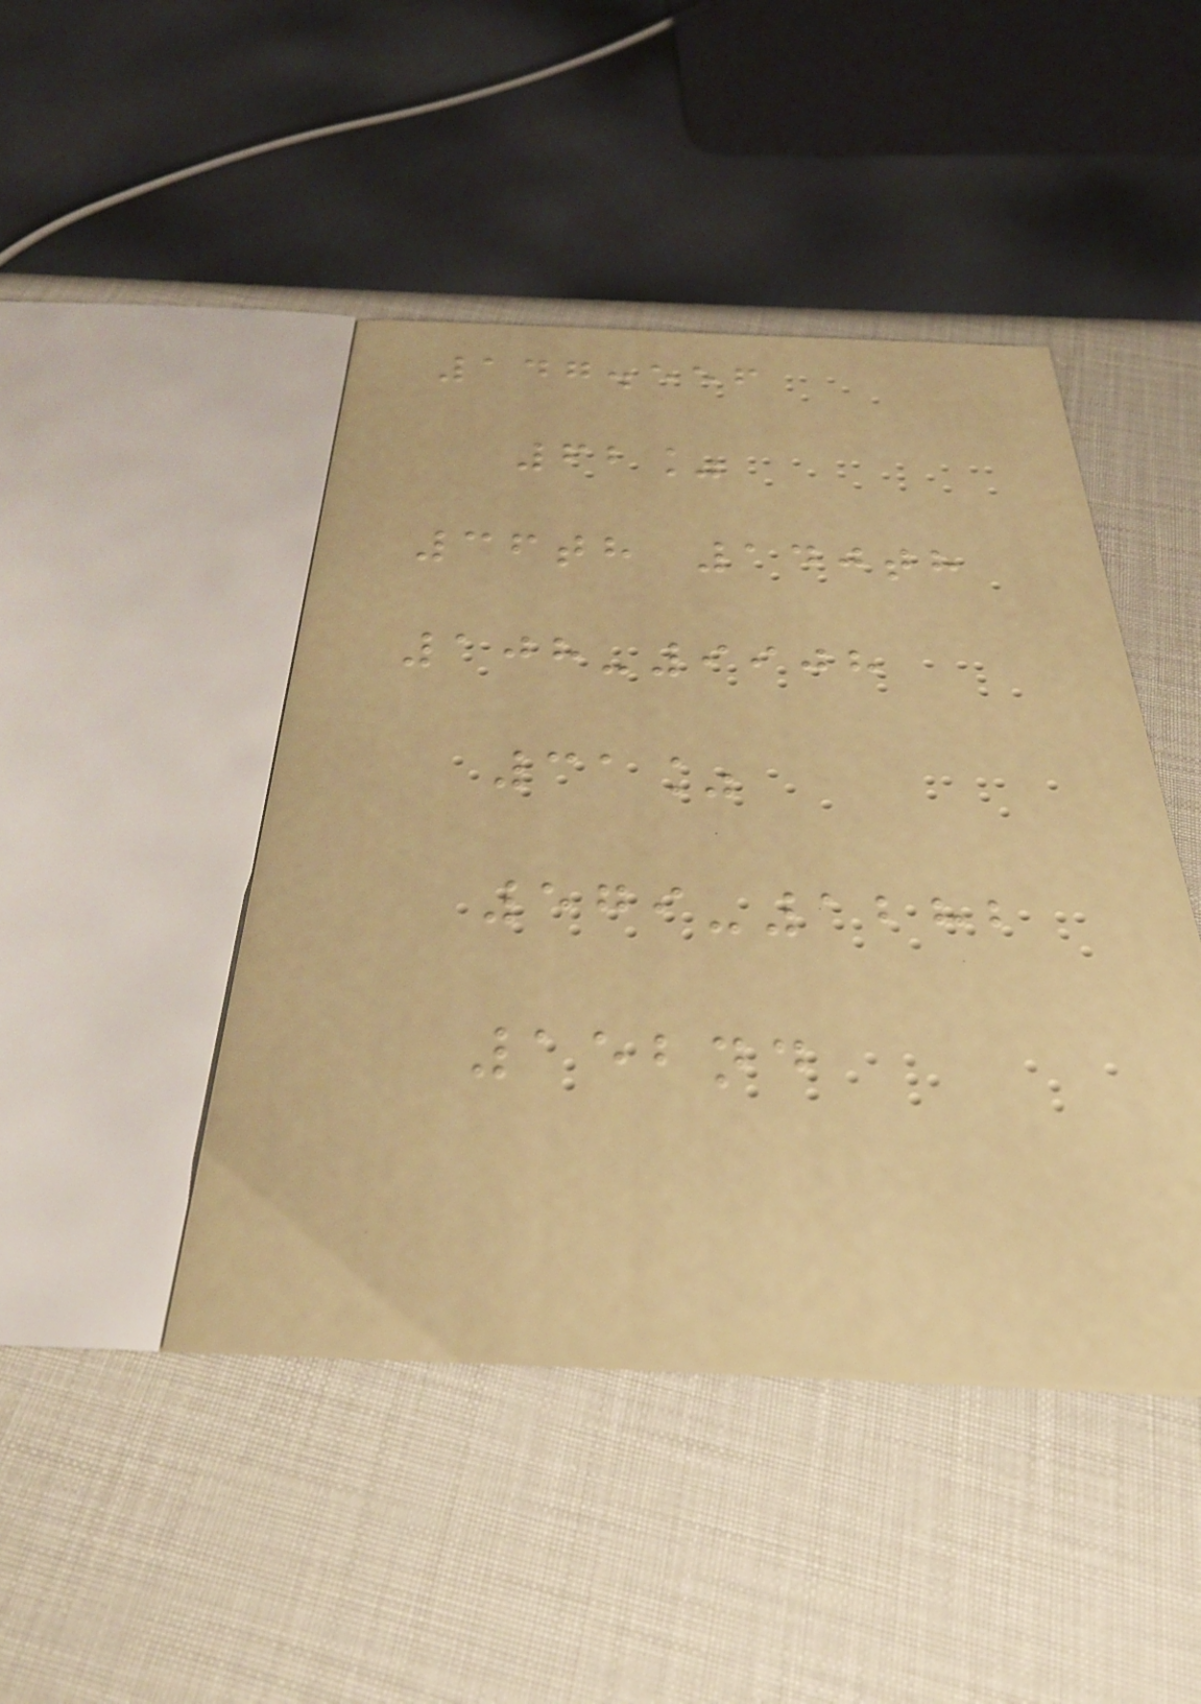147.556
62%
36th 140th
108-9908
31%
579-1282
152nd
